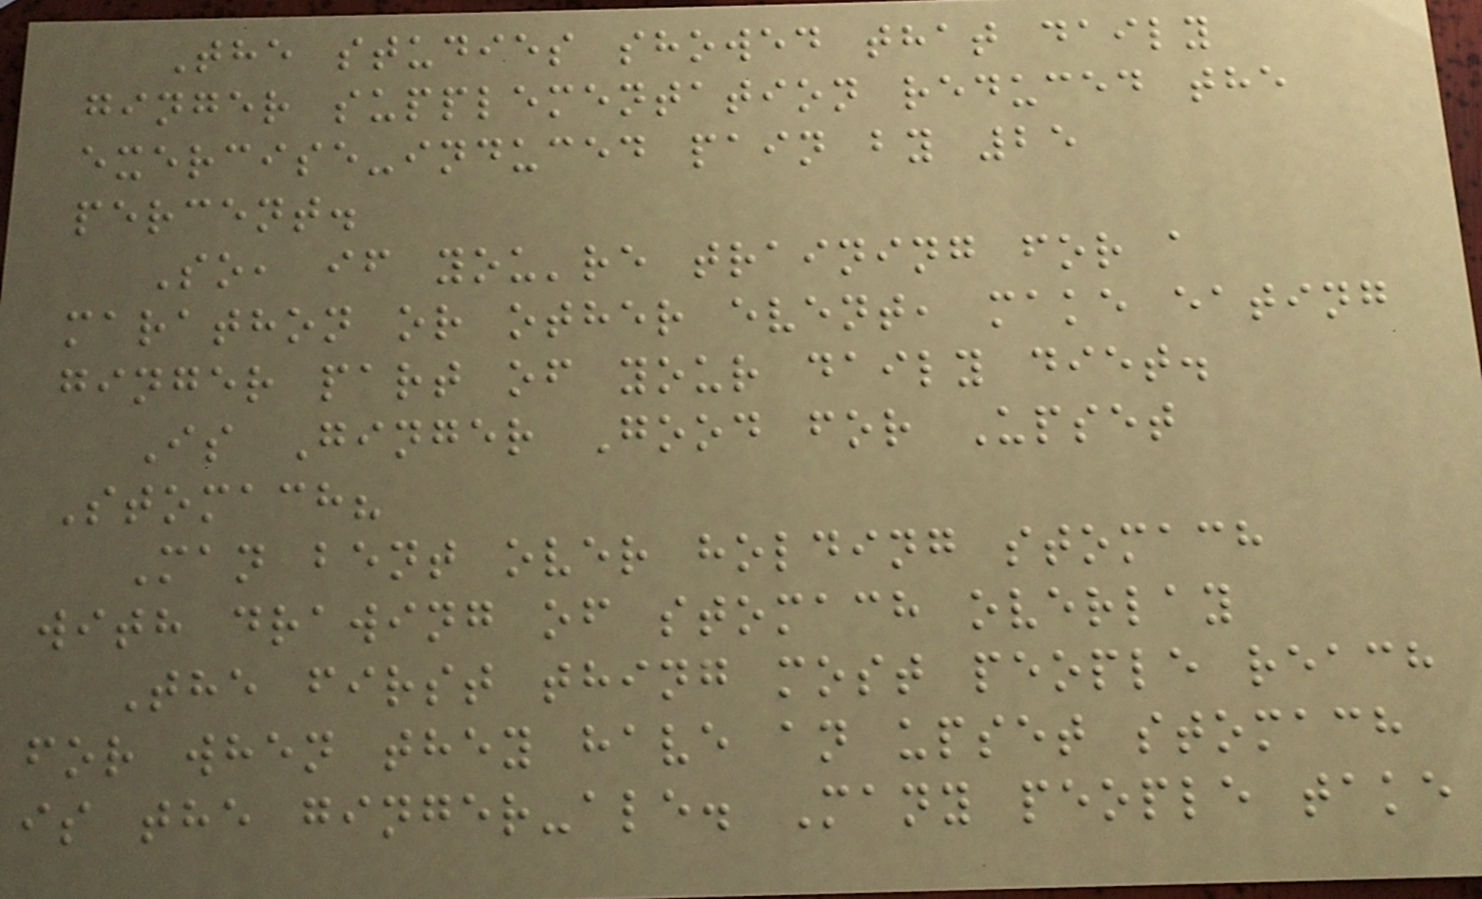The studies showed that daily
ginger supplementation reduced the
exercise-induced pain by 25
percent.
So, if you're training for a
marathon or other event, make eating
ginger part of your daily diet.
Is Ginger Good for Upset
Stomach?
Man bent over holding stomach
with drawing of stomach overlay
The first thing most people reach
for when they have an upset stomach
is the ginger-ale. Many people take
